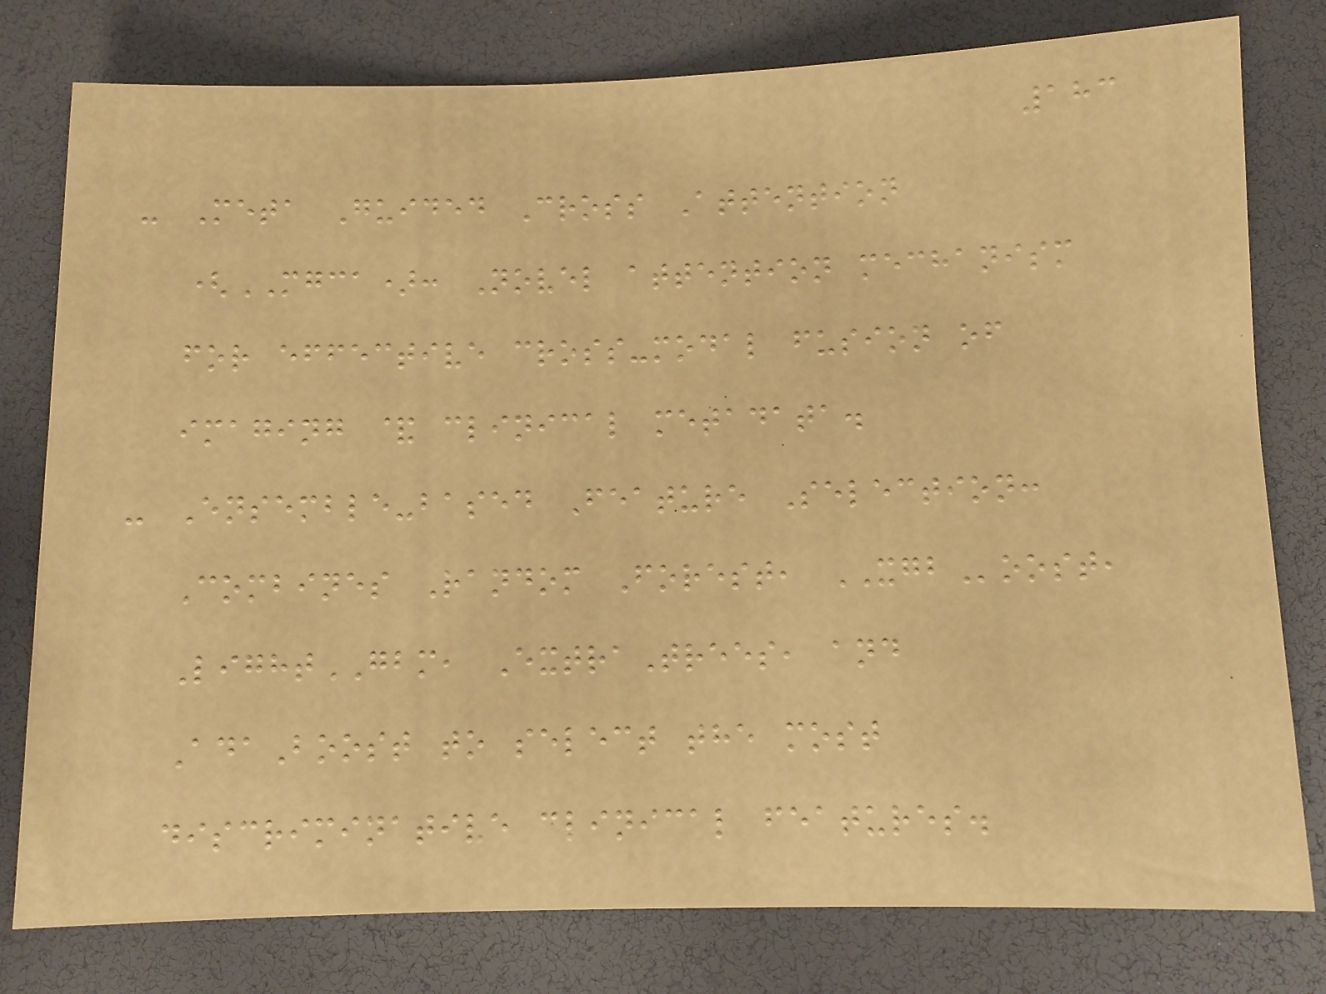183
- Meta Guided Cross Attention
(MGCA): Novel attention mechanism
for effective cross-modal fusion of
imaging & clinical metadata.
- Ensemble-based Feature Selection:
Combines Random Forest, XGBoost,
LightGBM, ExtraTrees, and
AdaBoost to select the most
discriminative clinical features.
